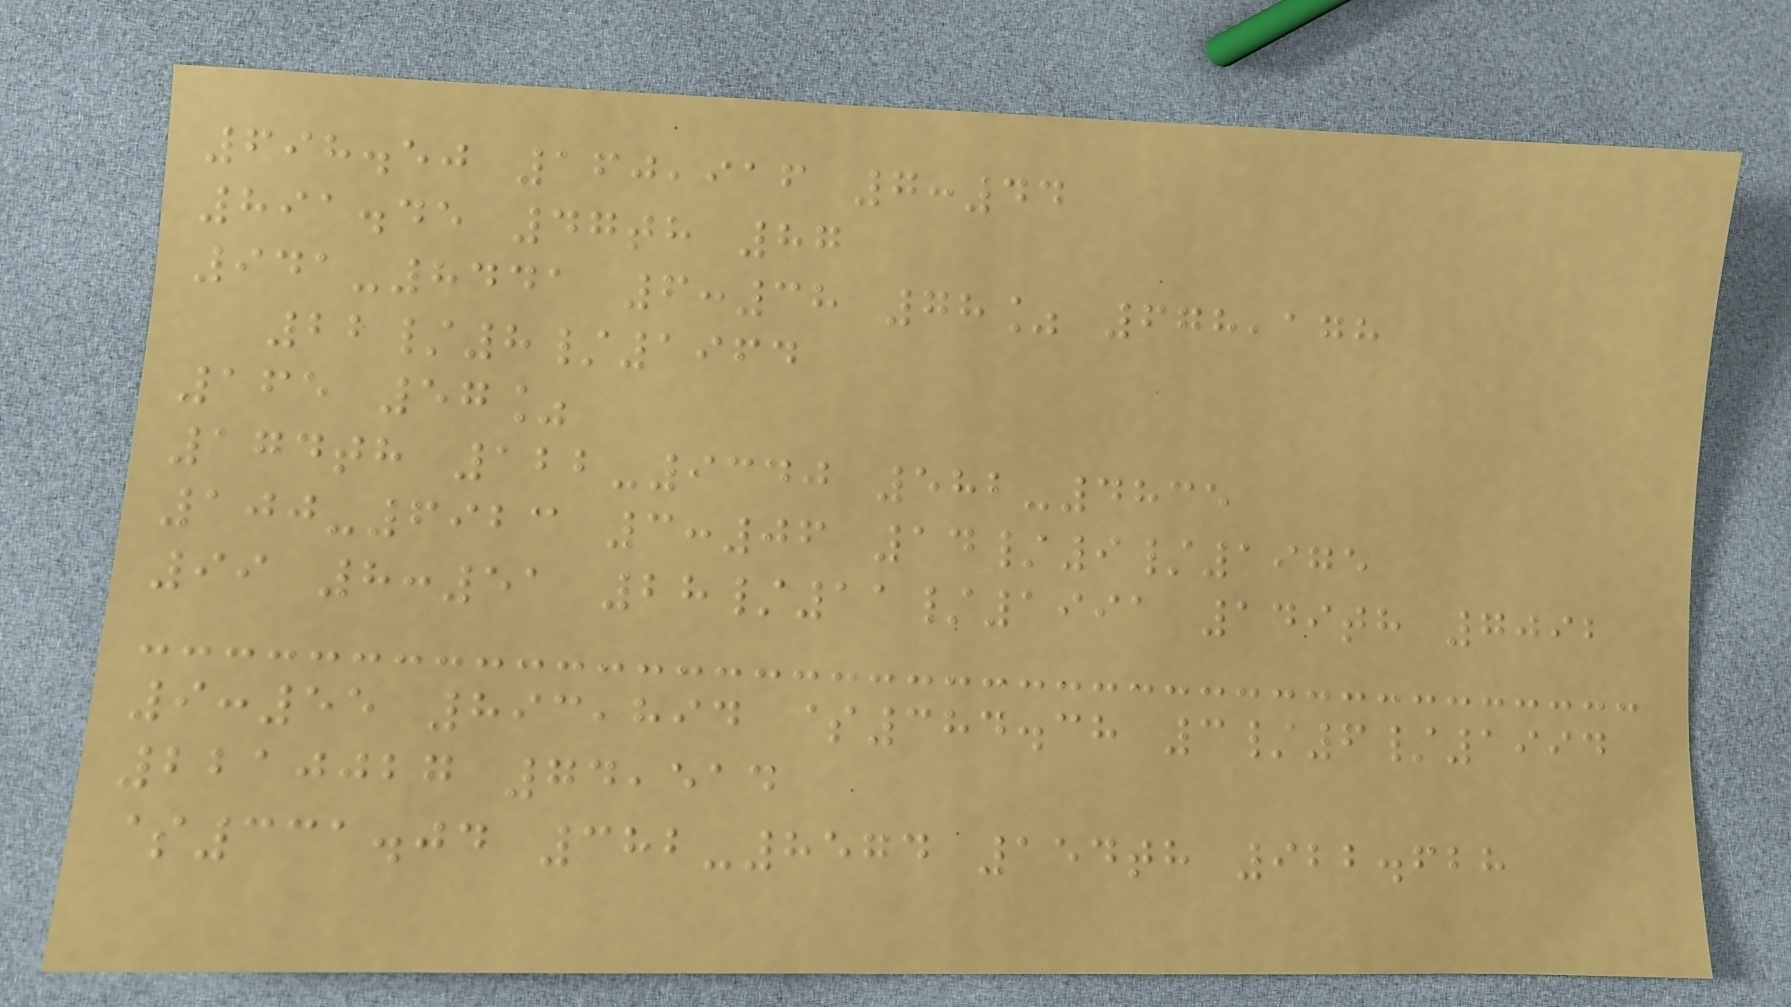698.50 160,916 7:44
891.45 47th 87
941-8441 6:38 78% 678,178
22/8/1964
165 57%
174th 122-9340 582-4835
100-6923 3:06 14/9/1975
99 8:51 28/11/1991 149th 7092
9:55 893,894 $384.38 3/6/1994
2210027 74,514
$331.04 382-8574 154th 922.628
